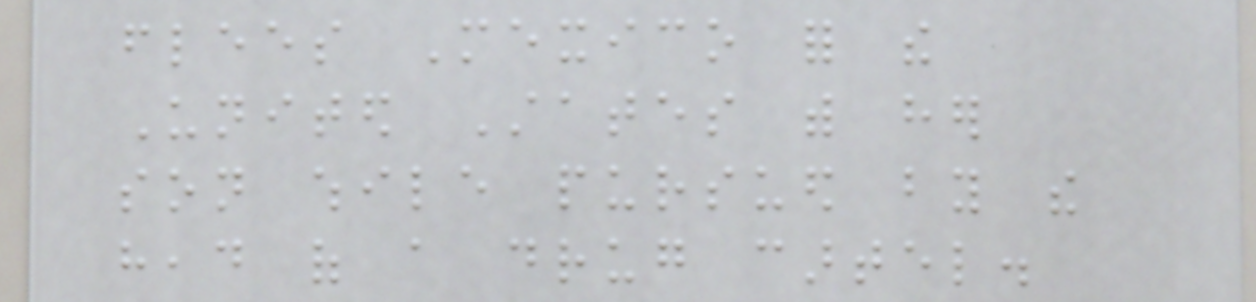flees Mexico for the
United States with her
son while pursued by the
head of a drug cartel.
